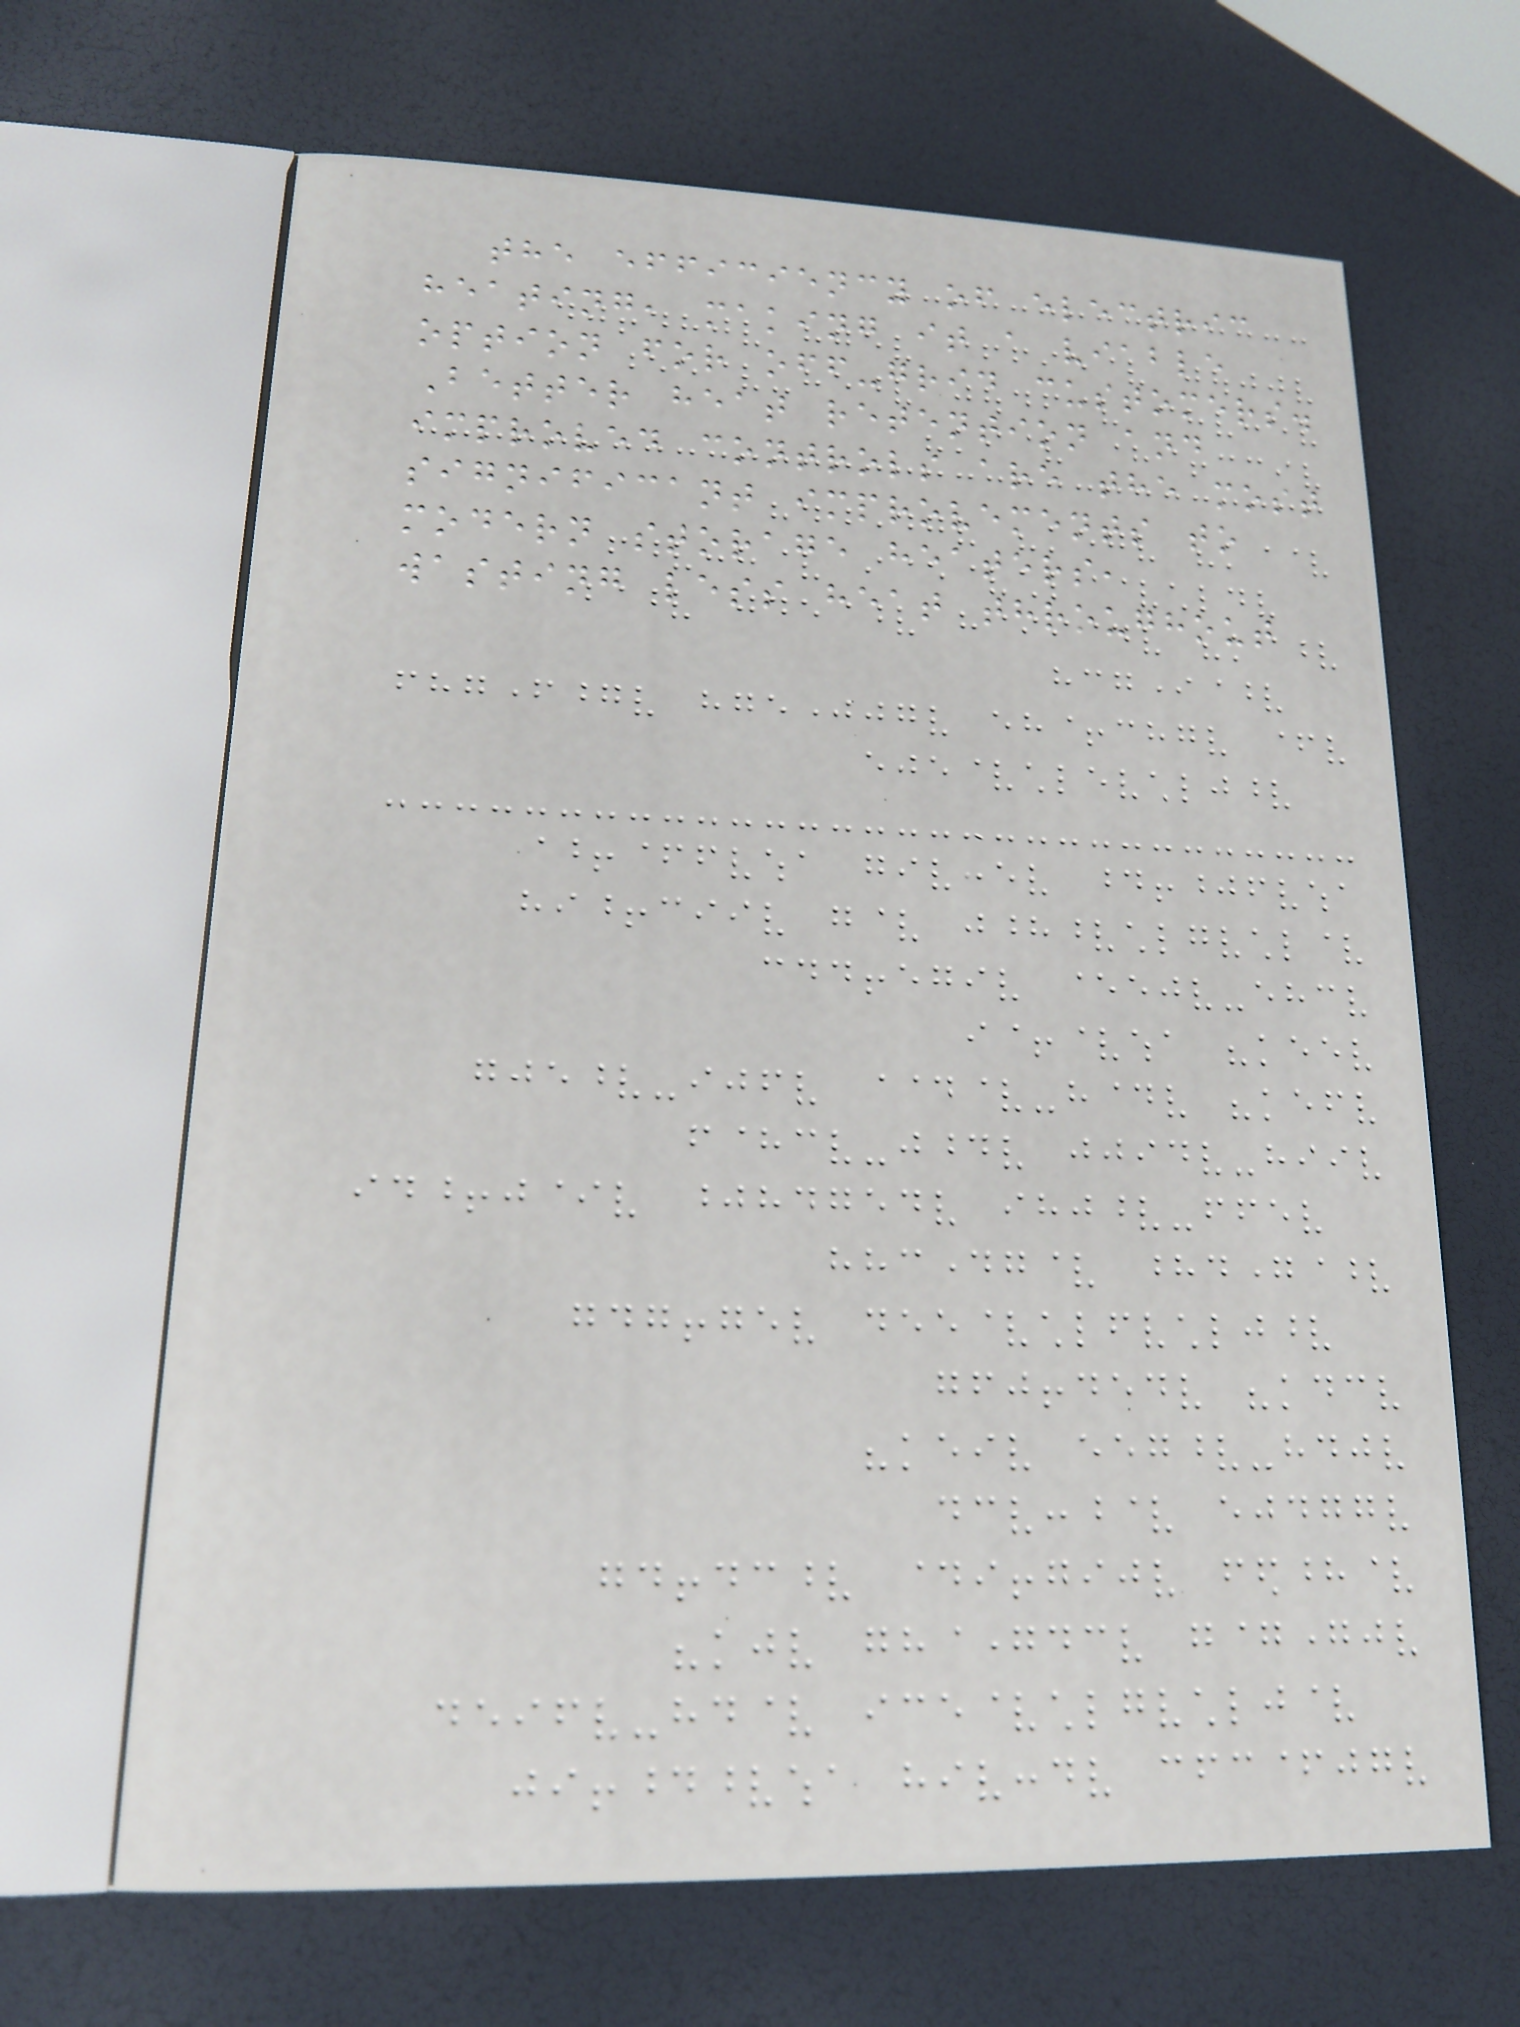the efficiency of electric
heating, making it a viable
option for off-grid customers.
Better heat retention and
improved controls are the most
significant improvements to
modern storage heaters,
wasting less heat throughout
